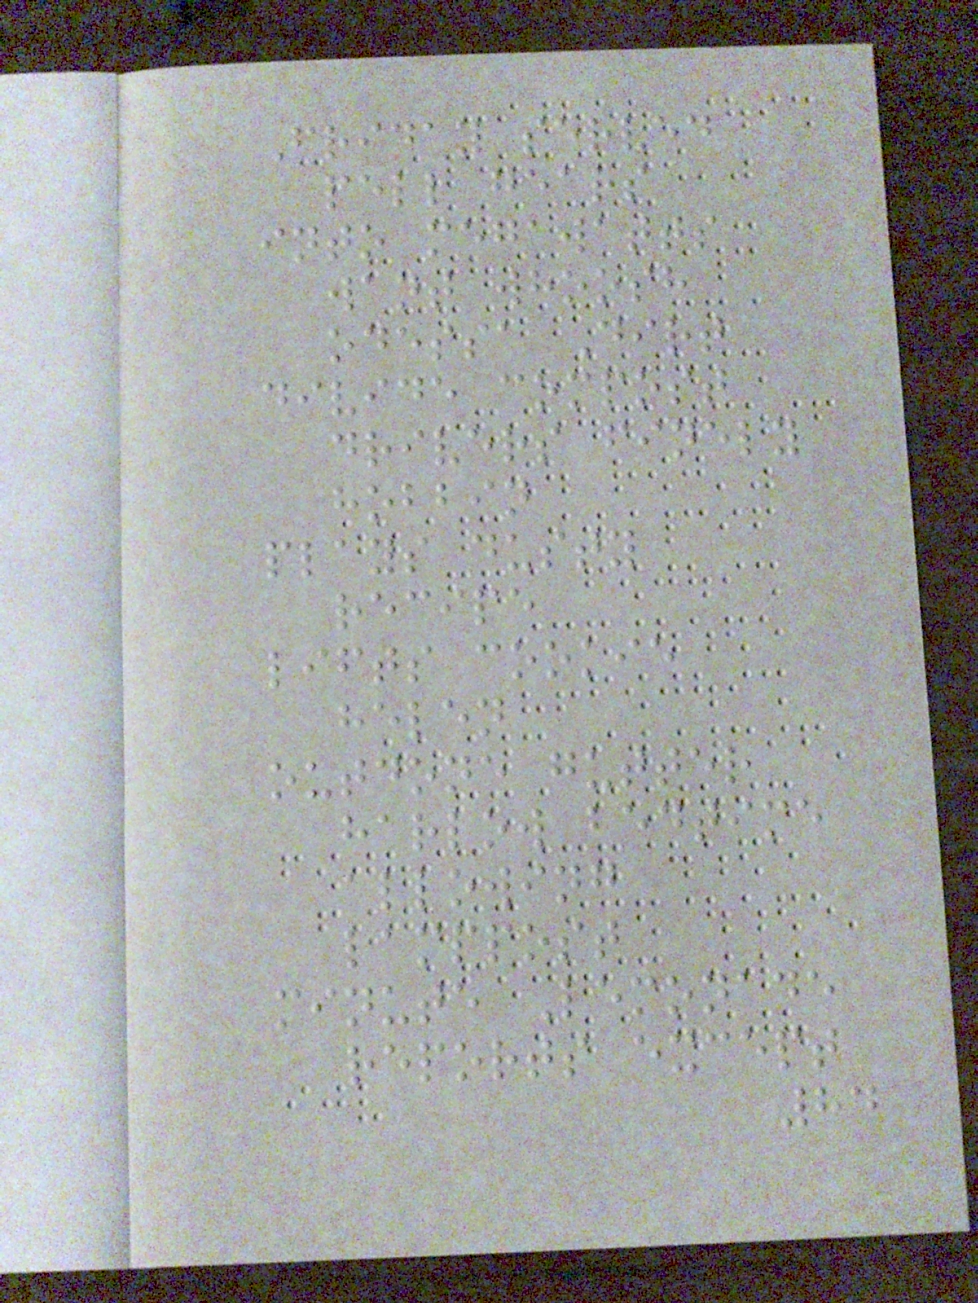Friday served
pell gears
into megawatts
want whoosh
odessa Dirt
divide compost
drivers finely
hobbin
plays dusty
recipe
lifts cookie
helen
outdone gutter
harlow bedtime
allowing
lamppost
minute Lemonade
reports except
84
